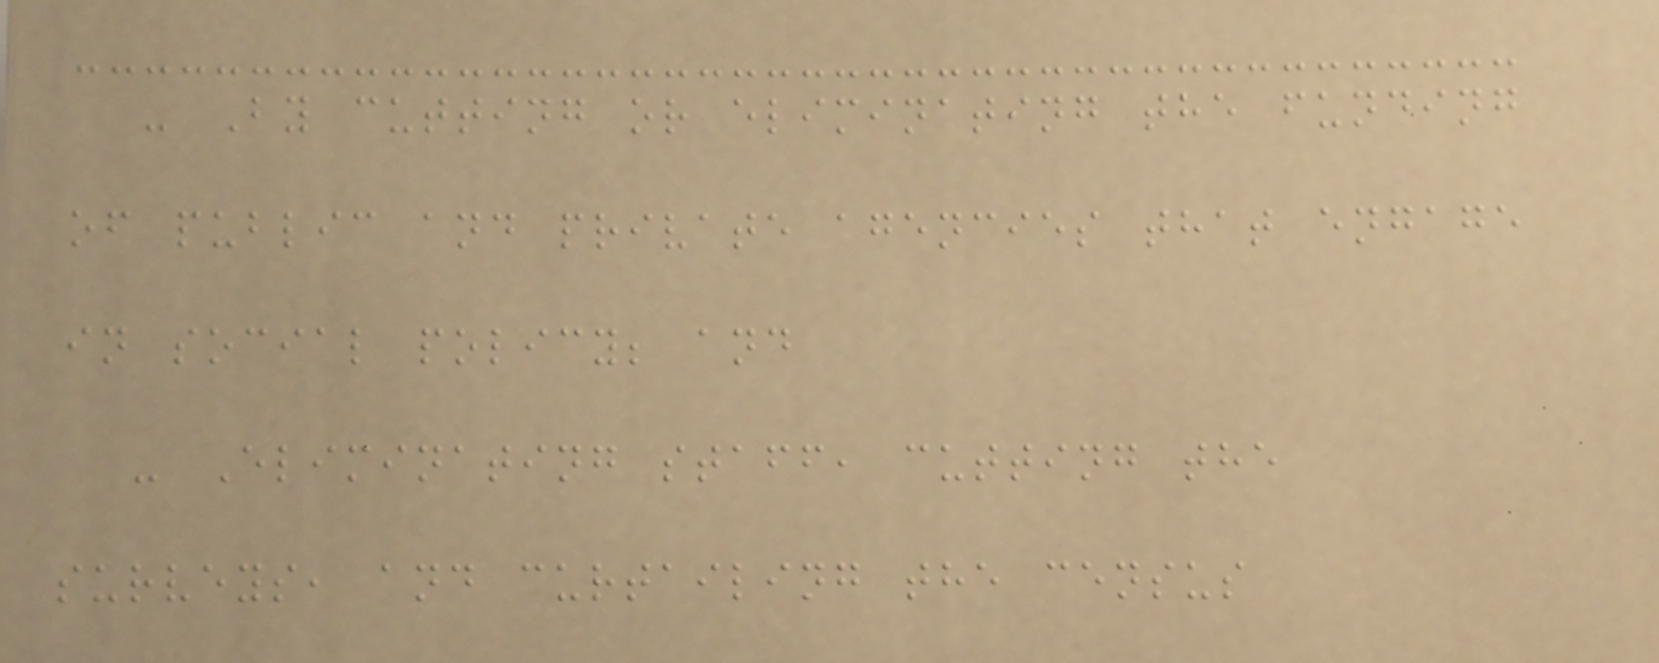- By cutting or eliminating the funding
of public and private agencies that engage
in social policy; and
- Eliminating staff, cutting the
surveys, and curtailing the census
